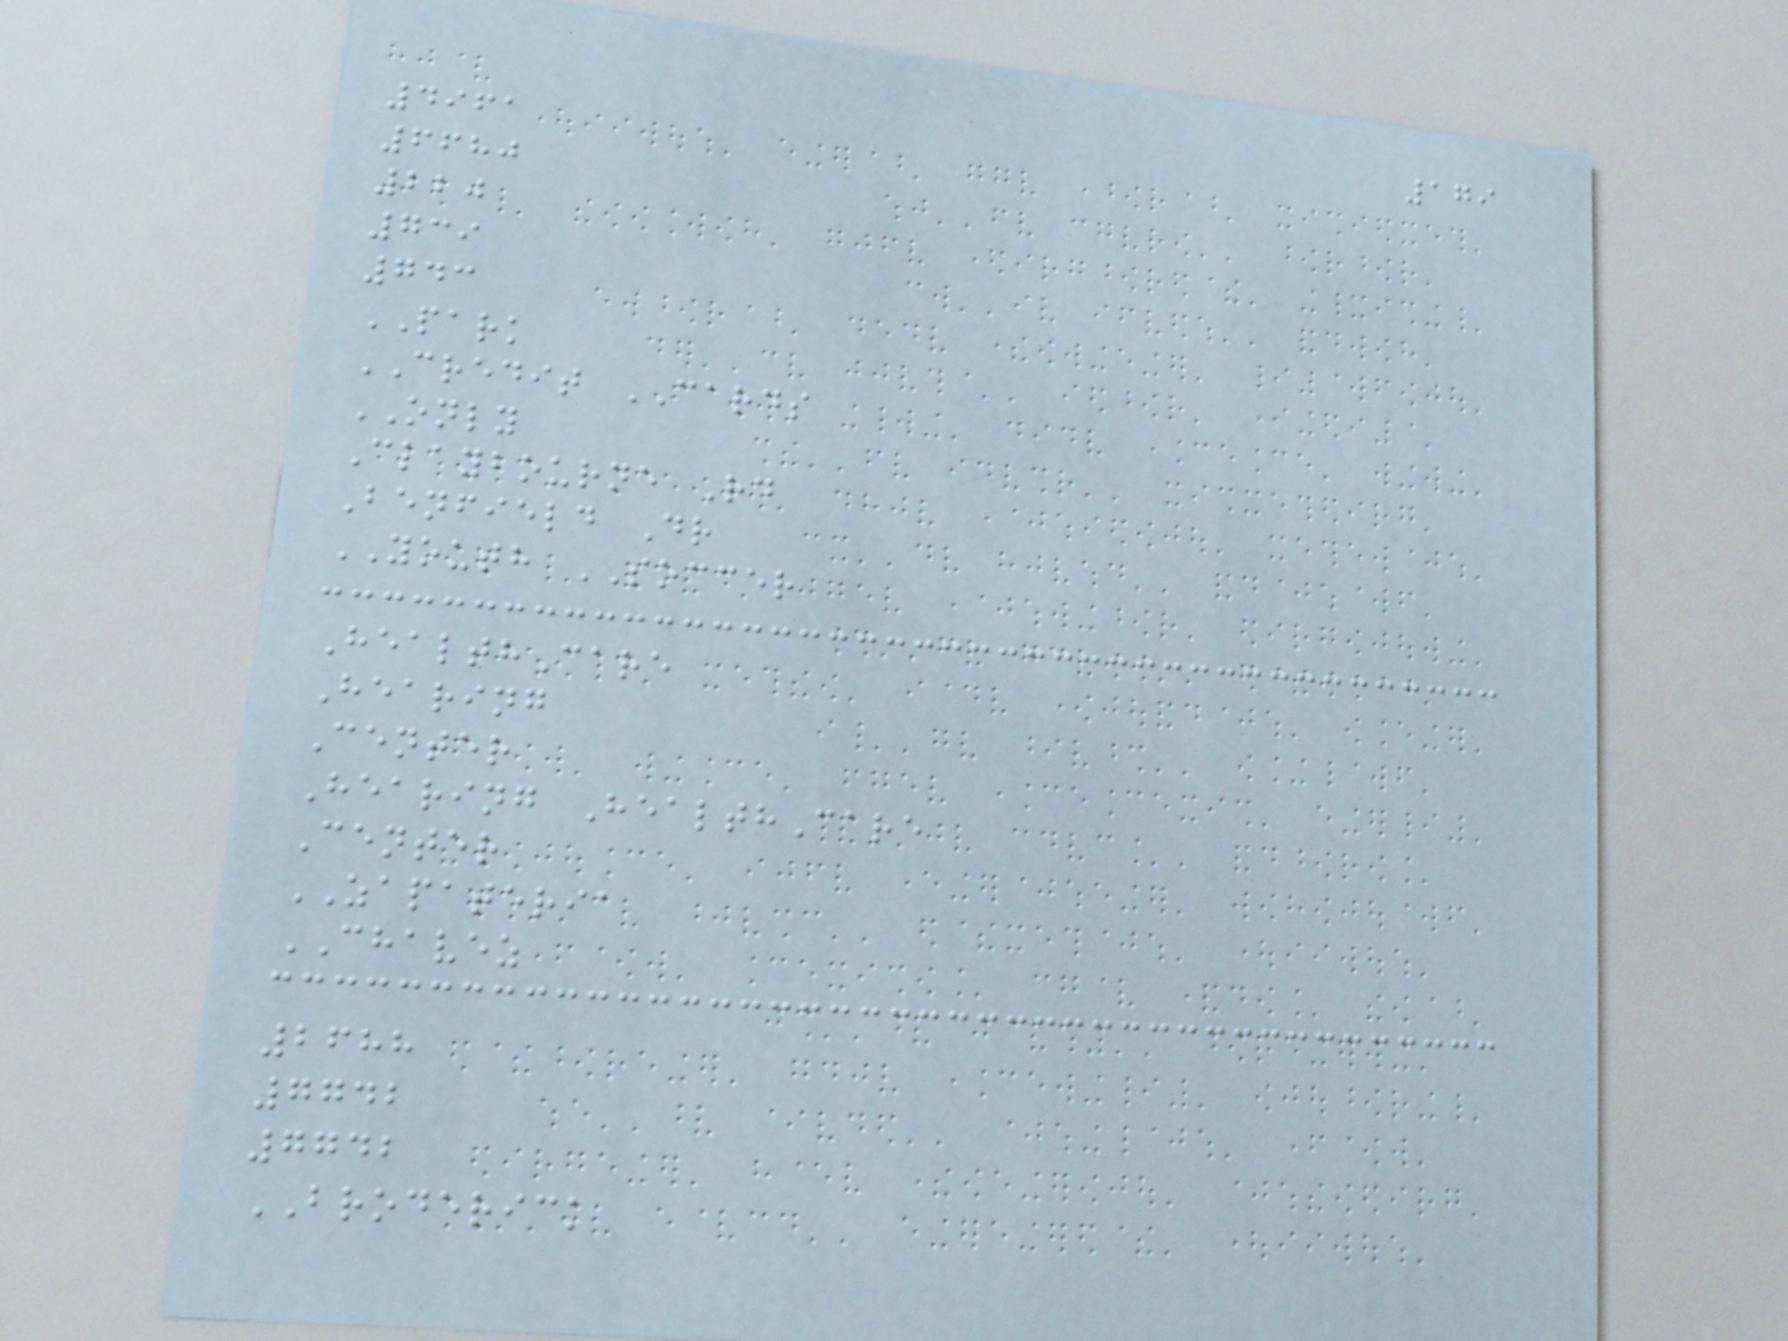179
4961
6680
220
739
743
PARK
CREDIT CARDS
ONLY
Claybourne Rd
Benfield Dr
YOUTH SOCCER
HealthCare
Hearing
Center
Hearing HealthCare
Center
ZAPATERIA
CHAVEZ
2688
7742
7742
BRODERICK
